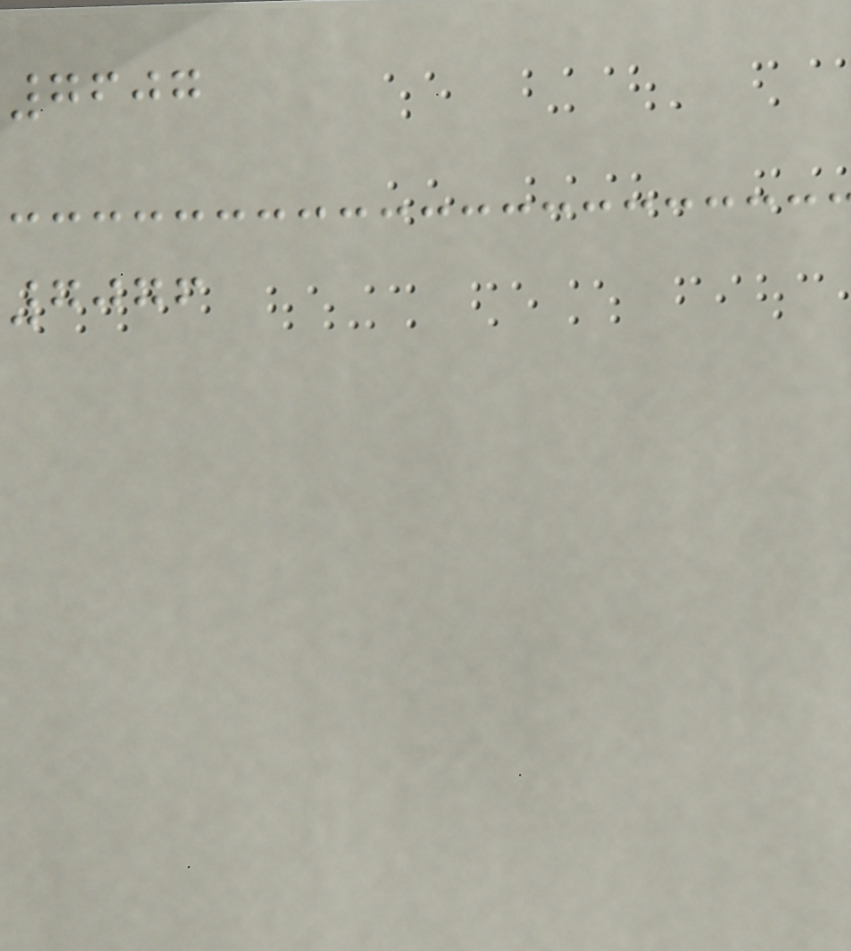7607
7076
